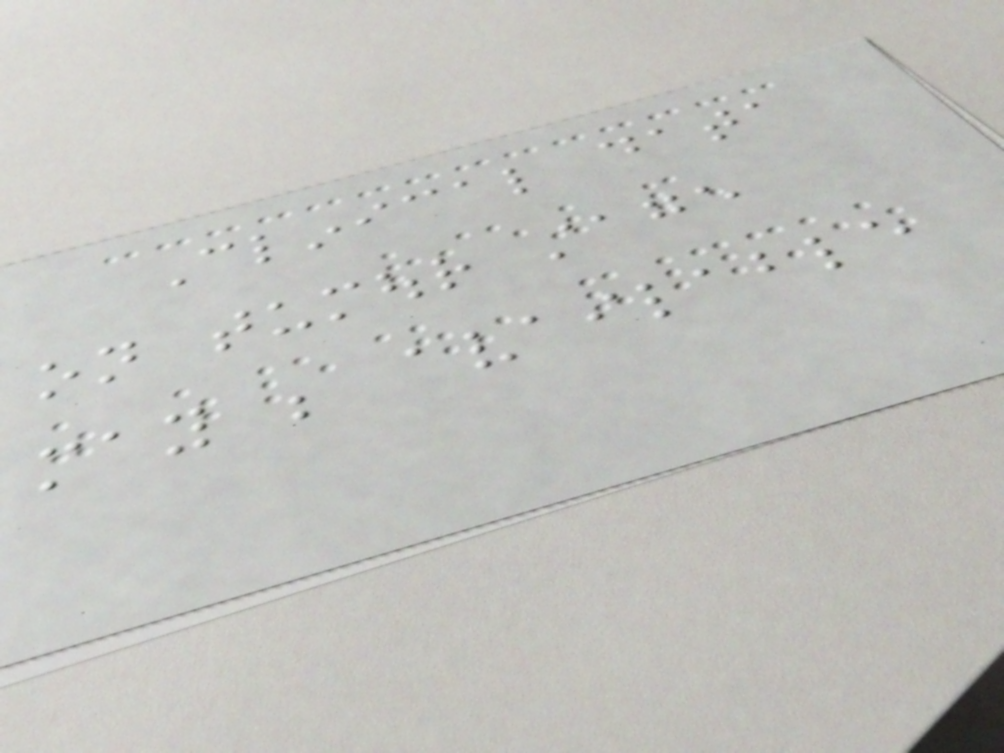Clinical data
on tumour stage
may be available
